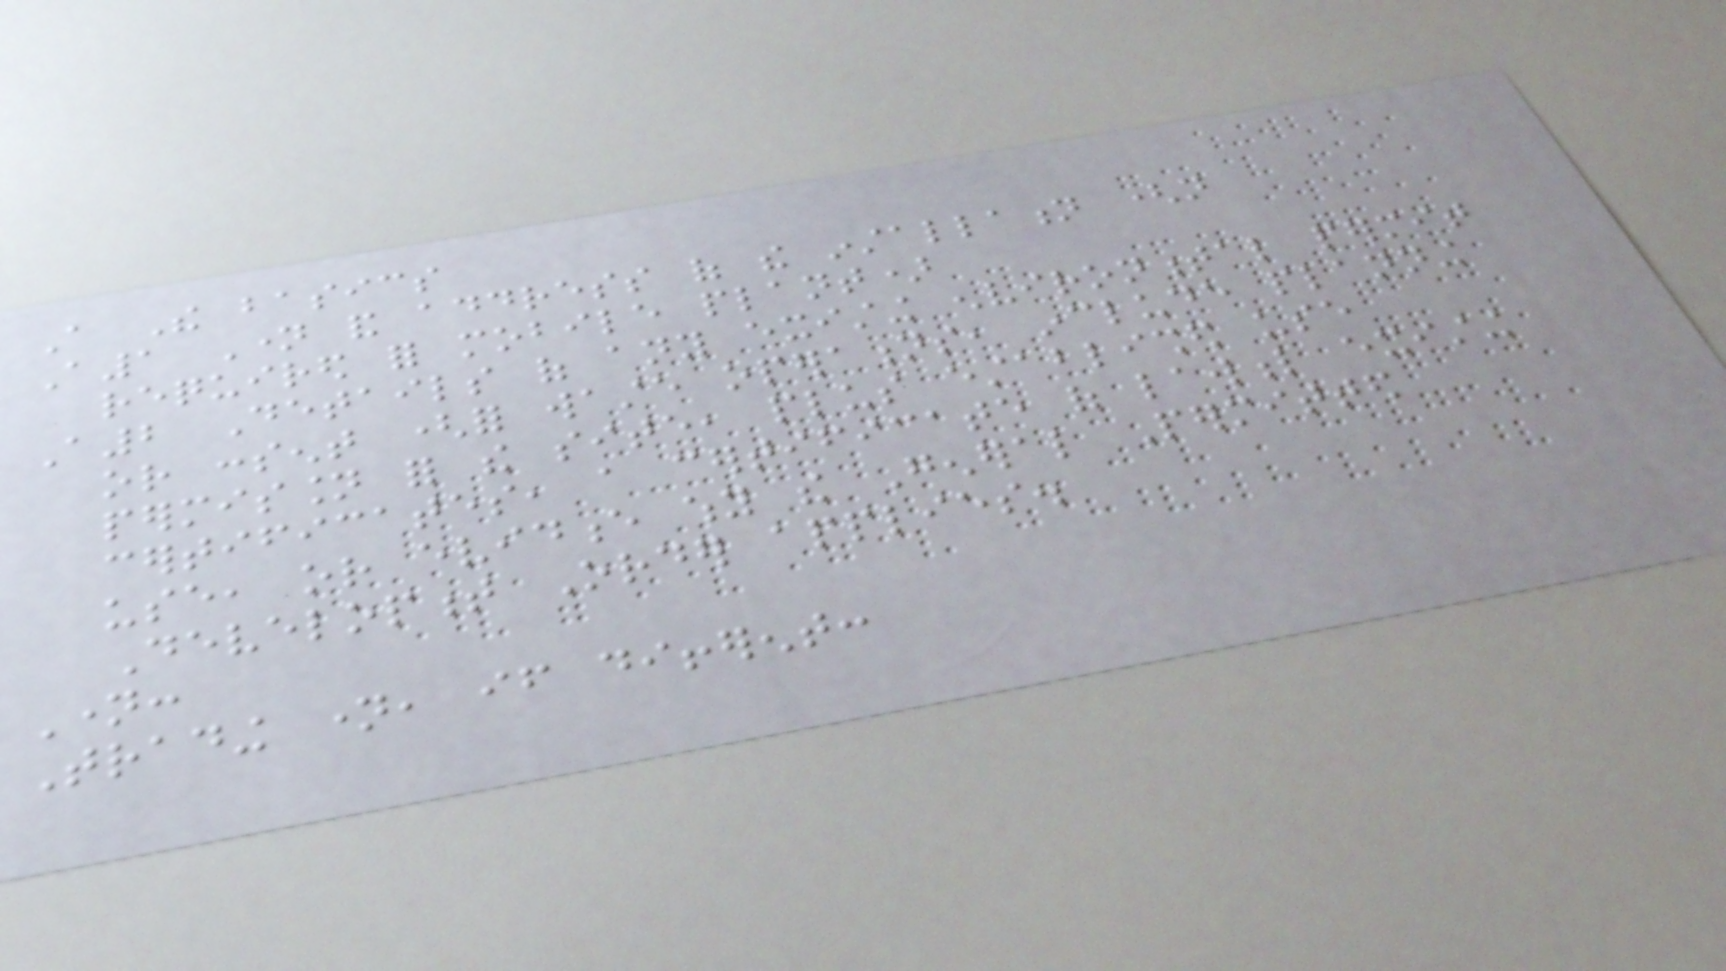A The basics
A1 Name and address of the installation (not
required for mobile plant)
A2 Details of any existing environmental permit
or consent (for waste operations, include planning
permission for the site, plus established use
certificates, a certificate of lawful existing
use, or evidence why the General Permitted
Development Order applies.
Name:
Trading name, if different:
